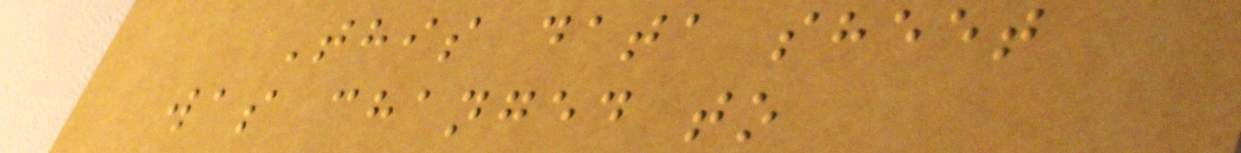This data sheet
was changed to
